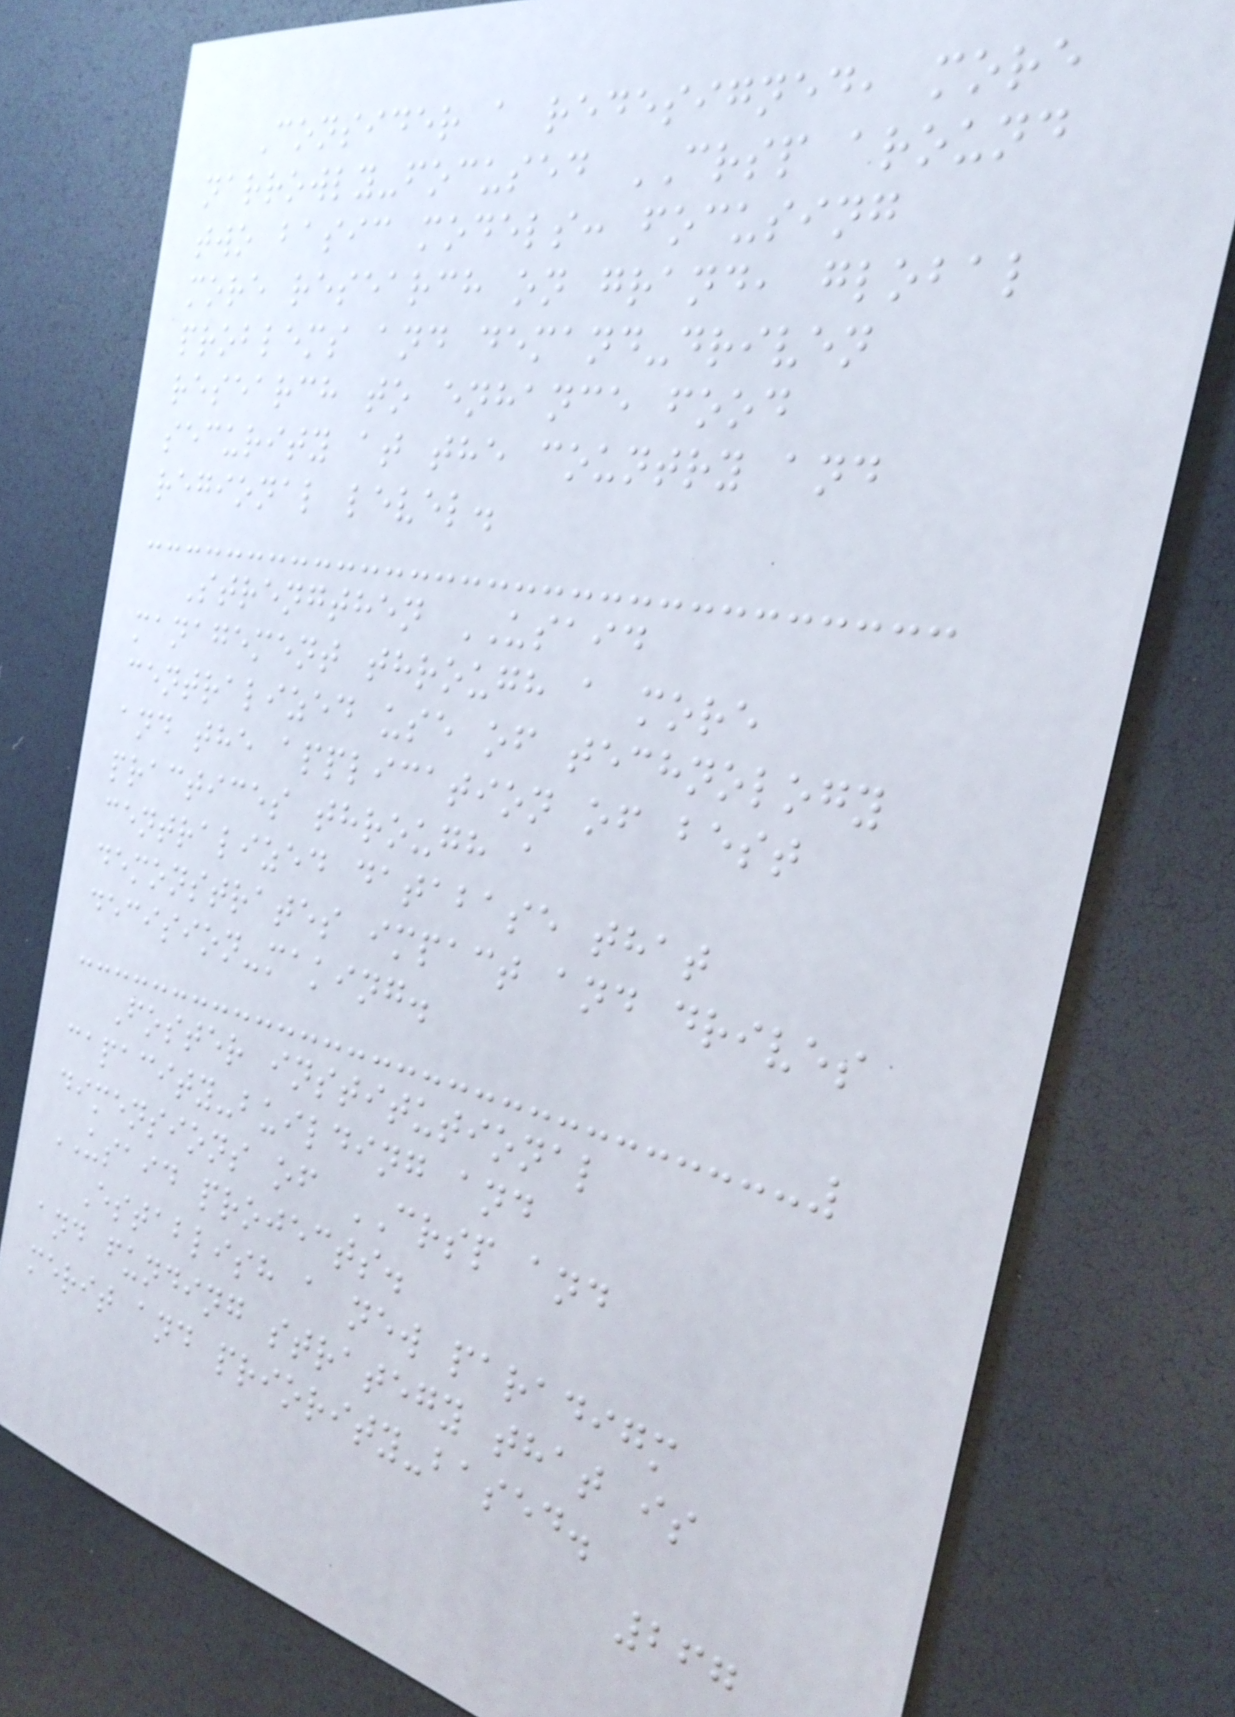Consider a redesigned, more
narrowly-focused CRSP around
two basic models: focusing
more research on grand, global
problems and demand-driven
research to enhance food
security at the country and
regional level.
Strengthen USAID
management through a more
centralized use of technology
and the application of best
practices through a
centralized database that
demonstrates impact and drives
decision-making.
Foster institutional
capacity-building and
dimensions of CRSP and
USAID projects.
Establish a new paradigm
and funding strategy that is
merit and priority-based.
267
